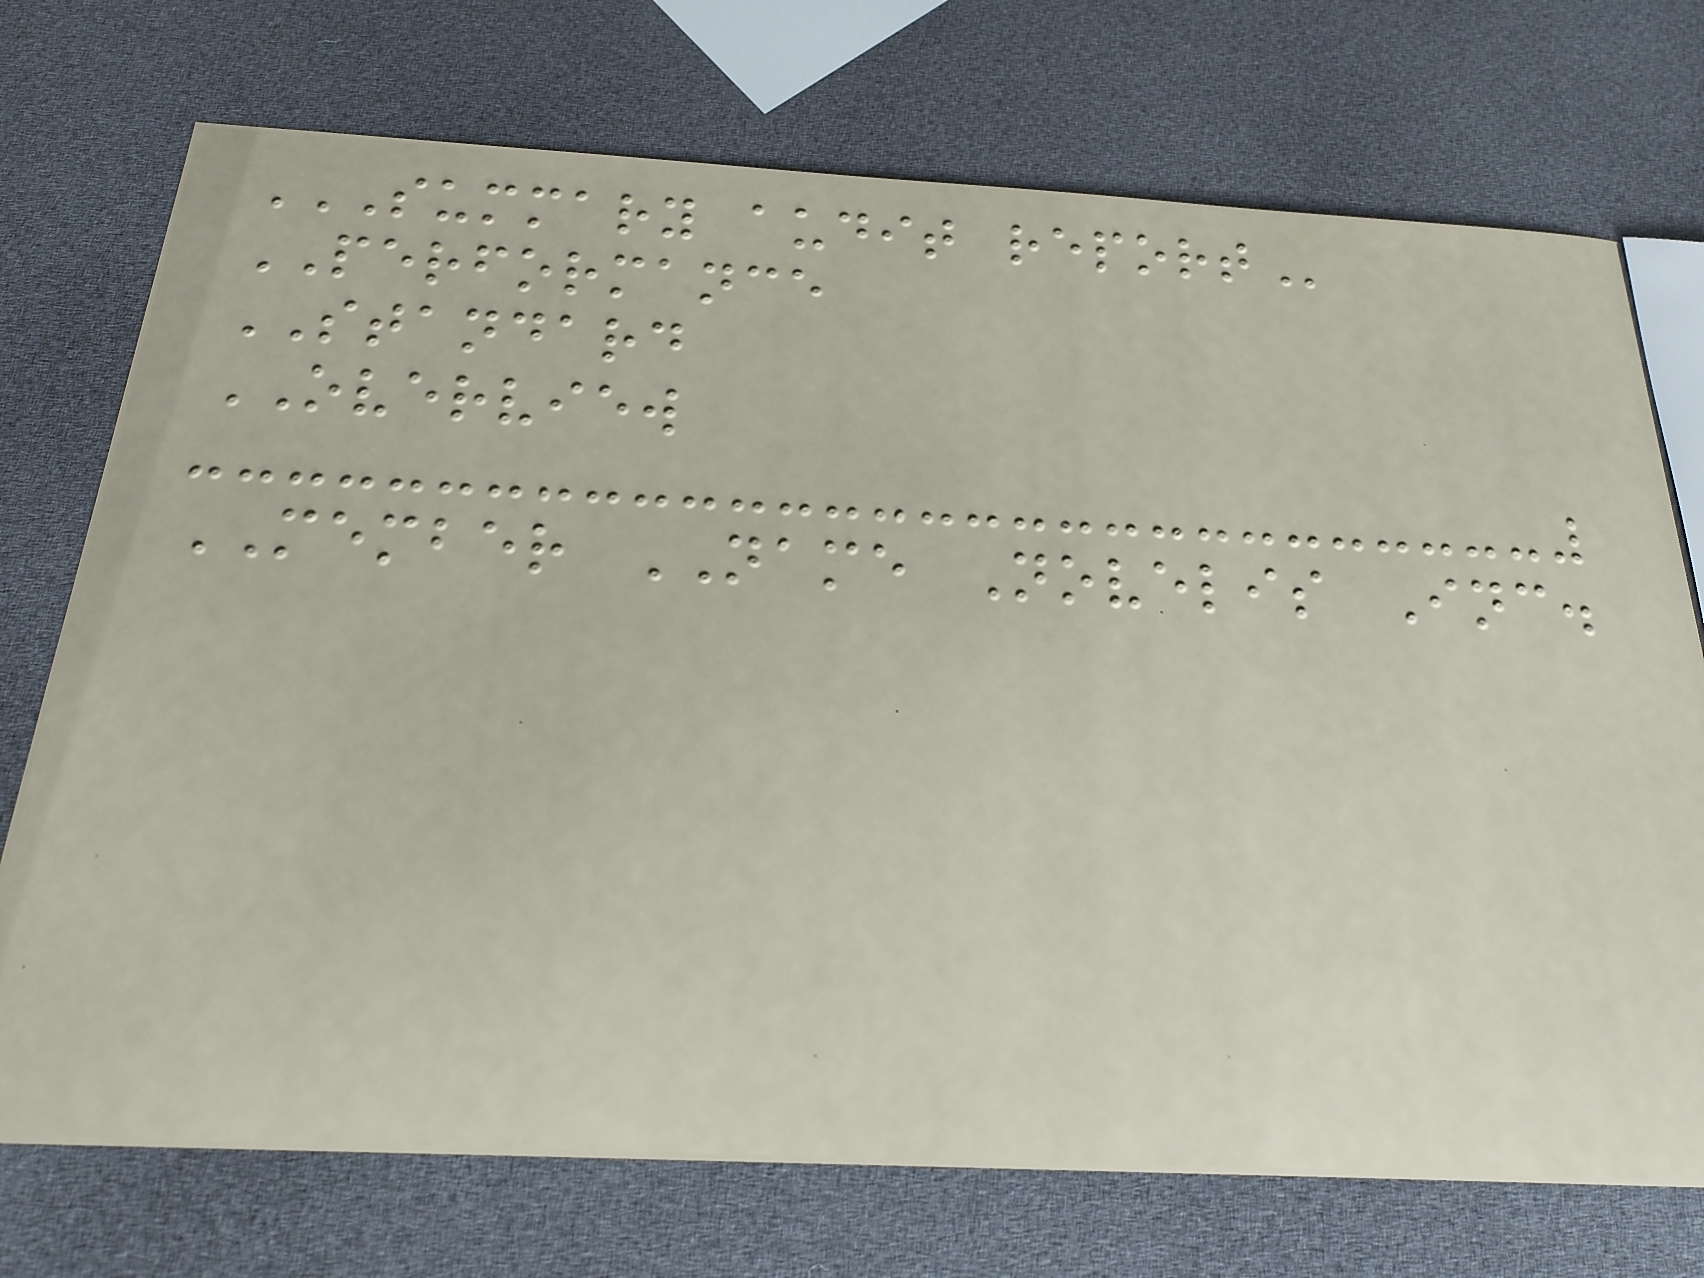SUMMARY AUDIT REPORT
PERFORMANCE
STANDARD
OVERVIEW
MEMBER NAME Novelis Inc.
